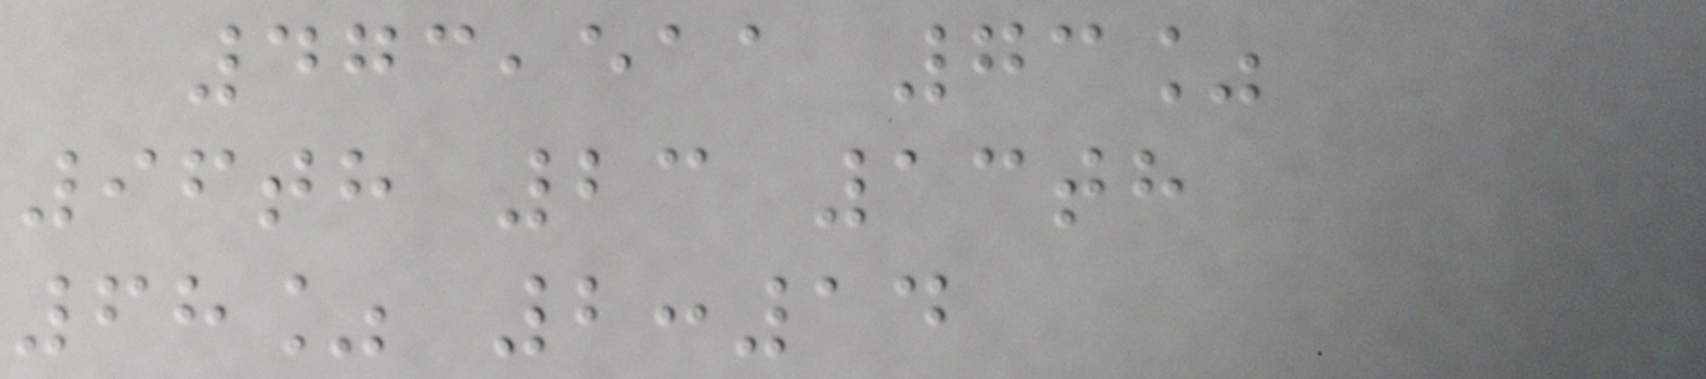473,511 73%
96th 23 13th
68% 2:14
